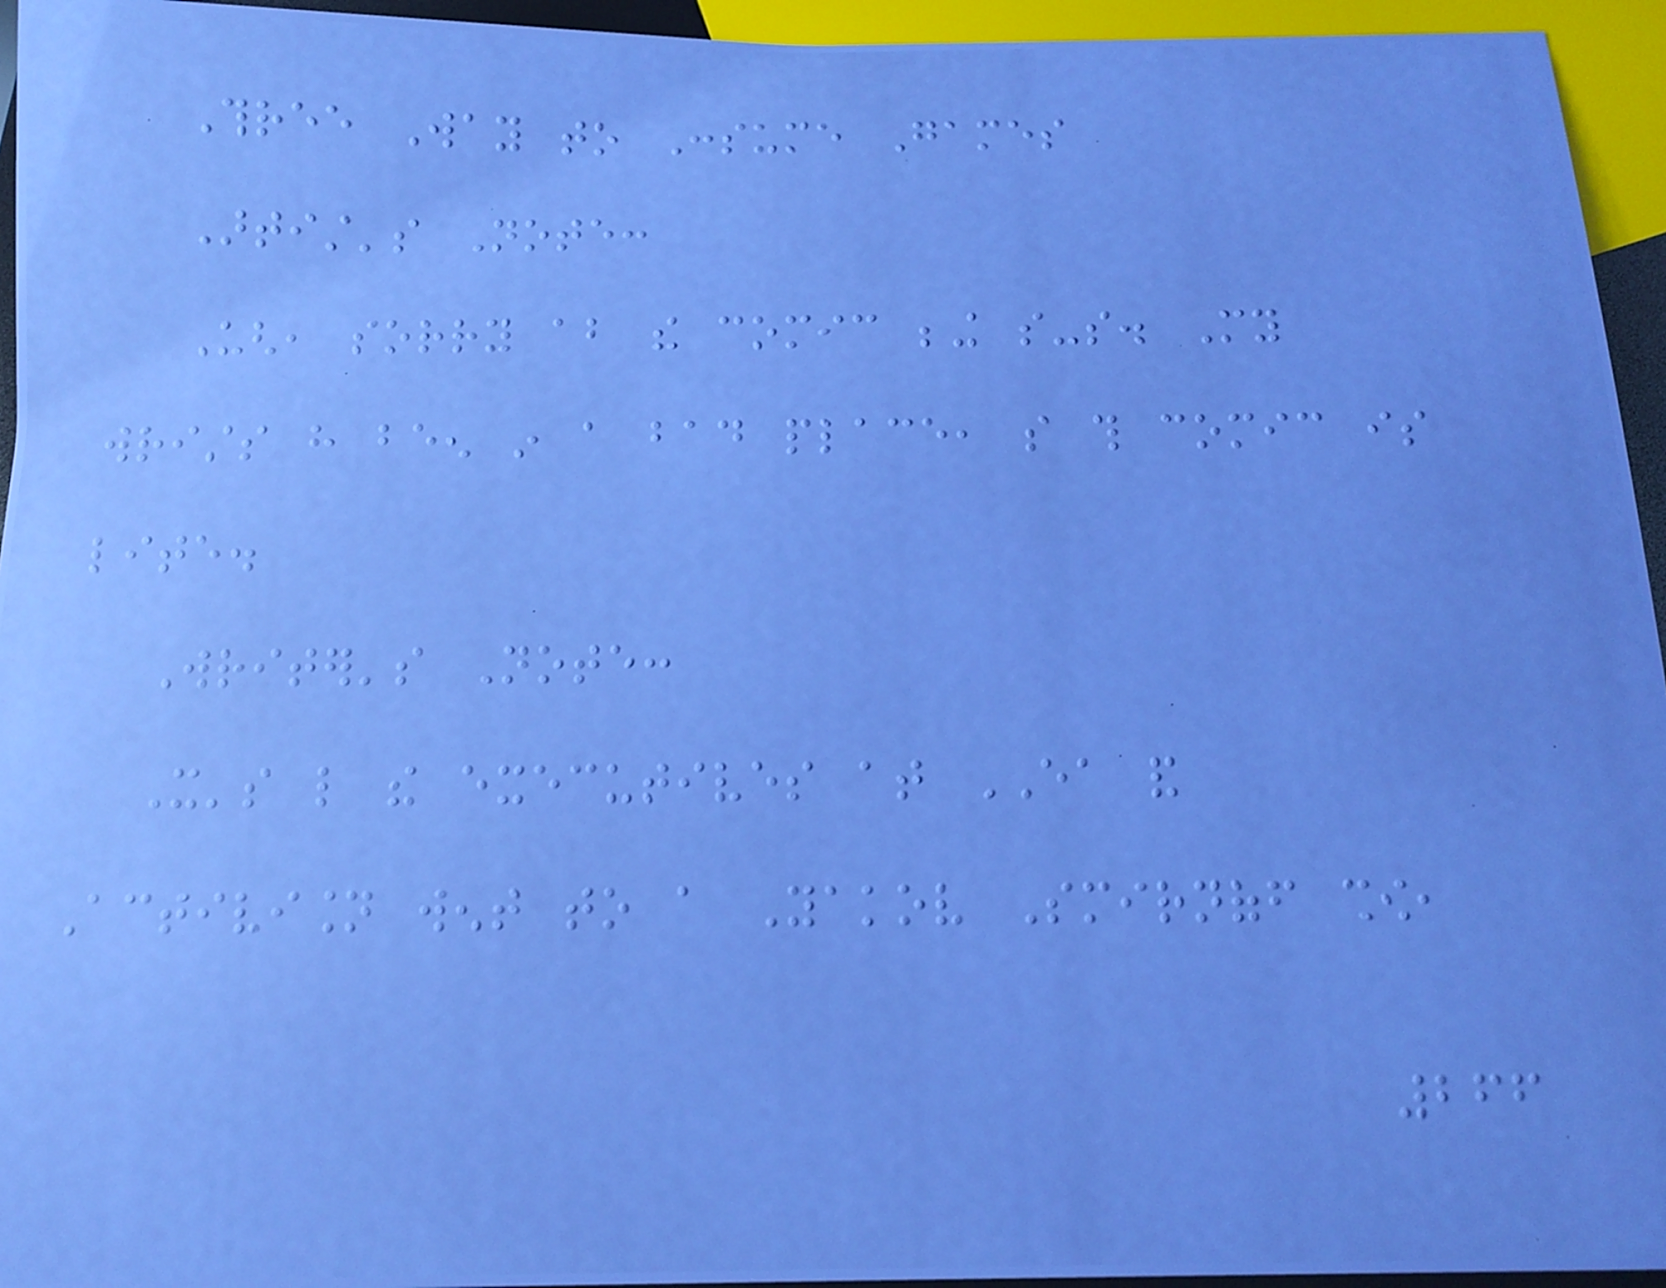Three Way to Consume Games
Artist's Note:
Ugh, sorry about the comic being so-so. My
wrists have been in a bad place, so this comic is
lite.
Writer's Note:
It's like the executives at EA and
Activision went to a Yakov Smirnoff show,
266
